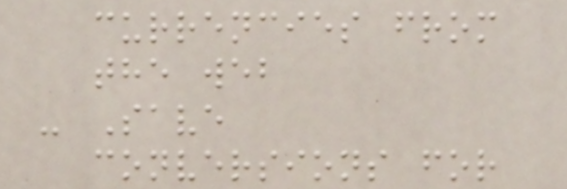currencies from
the web
- Save
conversions for
